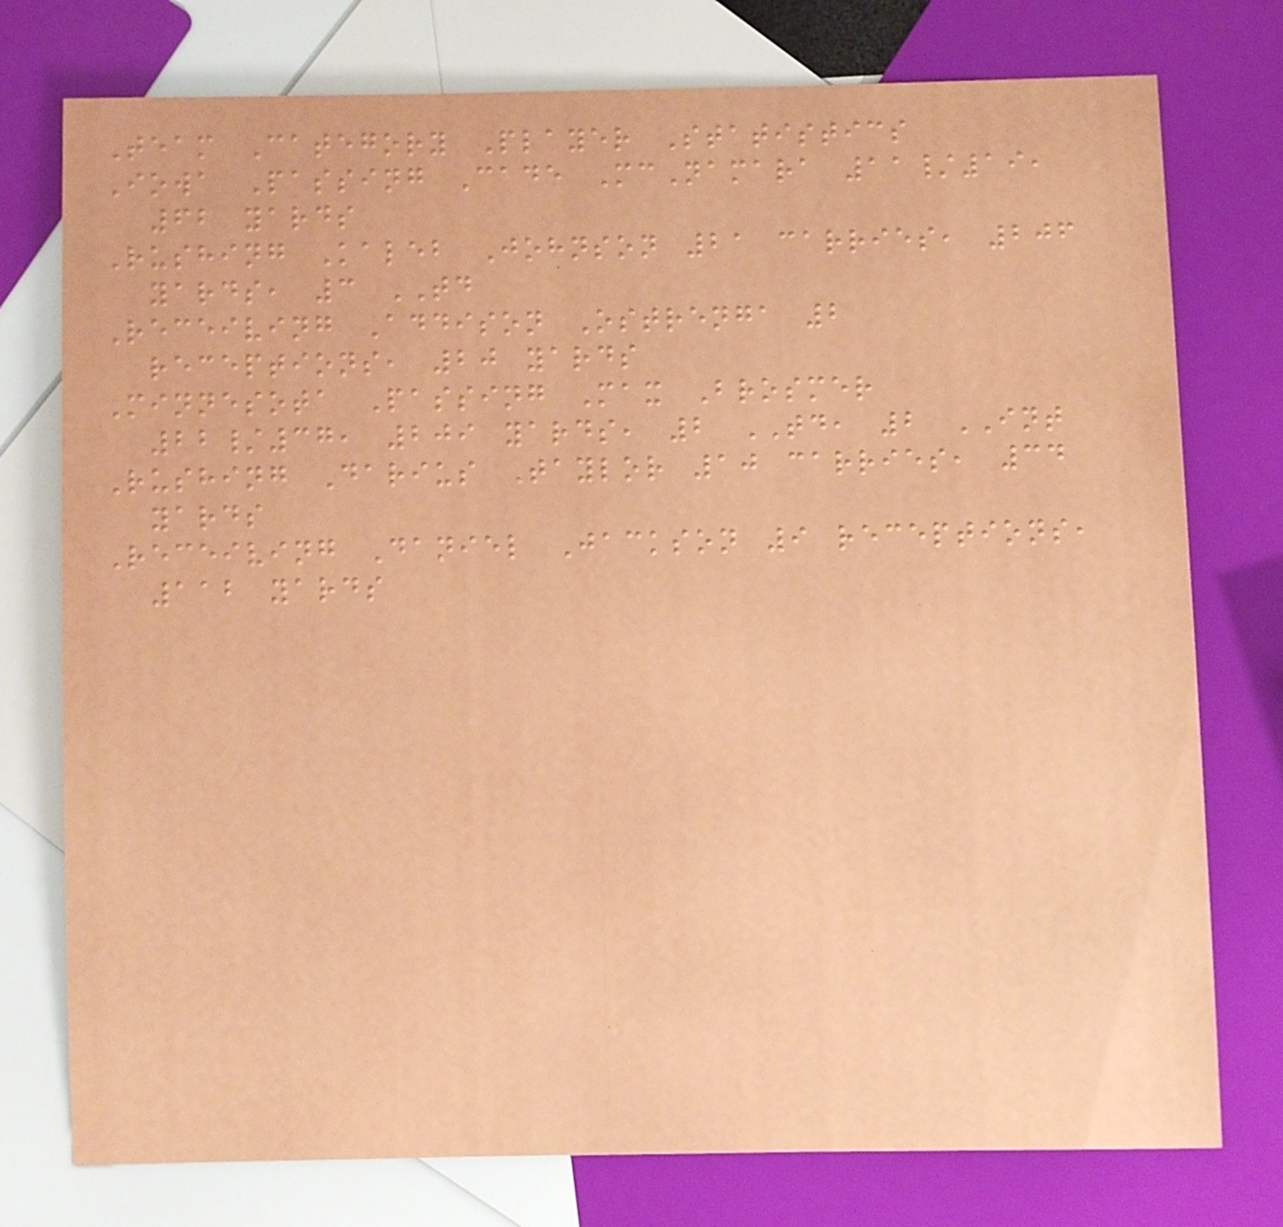Team Category Player Statistics
Iowa Passing Cade McNamara 11/19,
62 yards
Rushing Kaleb Johnson 21 carries, 206
yards, 3 TD
Receiving Addison Ostrenga 2
receptions, 20 yards
Minnesota Passing Max Brosmer
22/37, 209 yards, 2 TD, 2 INT
Rushing Darius Taylor 10 carries, 34
yards
Receiving Daniel Jackson 9 receptions,
112 yards
